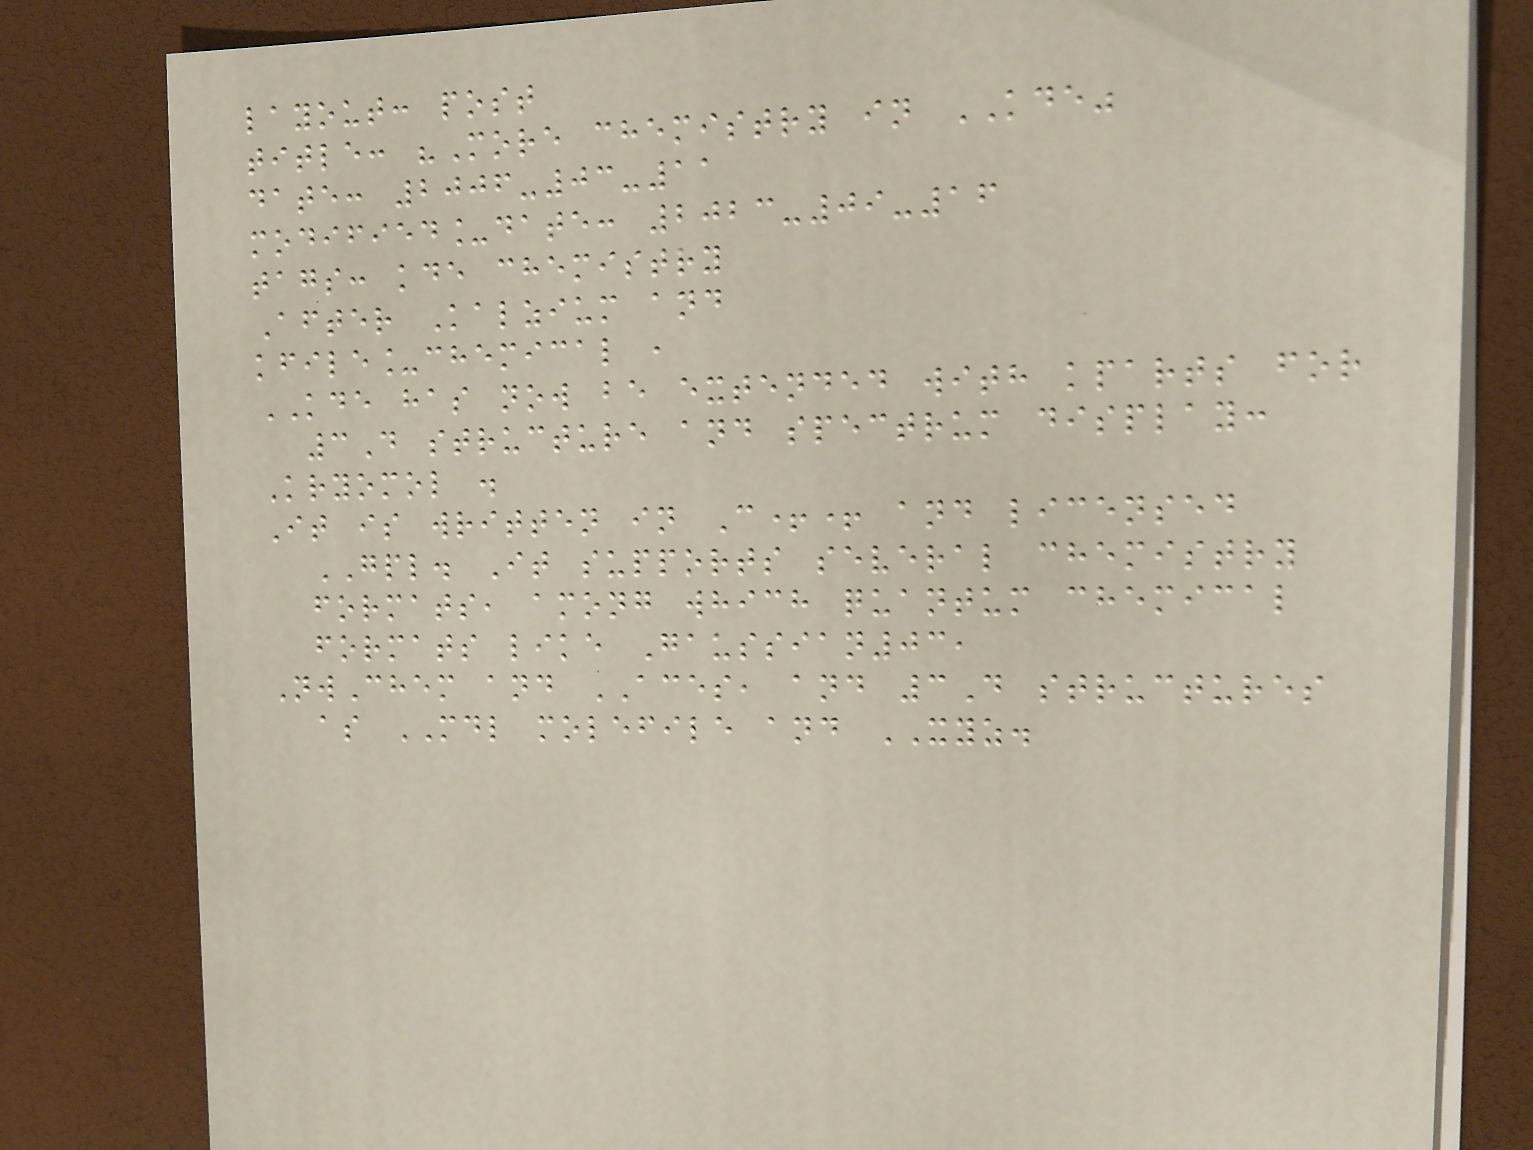layout: post
title: "More chemistry in KDE"
date: 2006-03-11
modified_date: 2023-09-16
tags: kde chemistry
After Kalzium and
kfile_chemical ,
KDE has now be extended with kparts for
3D structure and spectrum display:
Kryomol .
It is written in C++ and licensed
GPL. It supports several chemistry
formats, among which quantum chemical
formats like Gaussian03,
NwChem and ACES, and 3D structures
as MDL molefile and XYZ.
